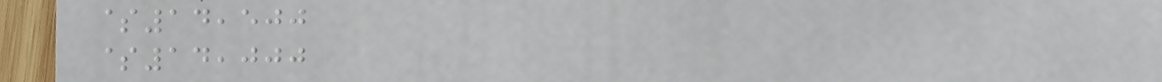$14,500
$14,000
